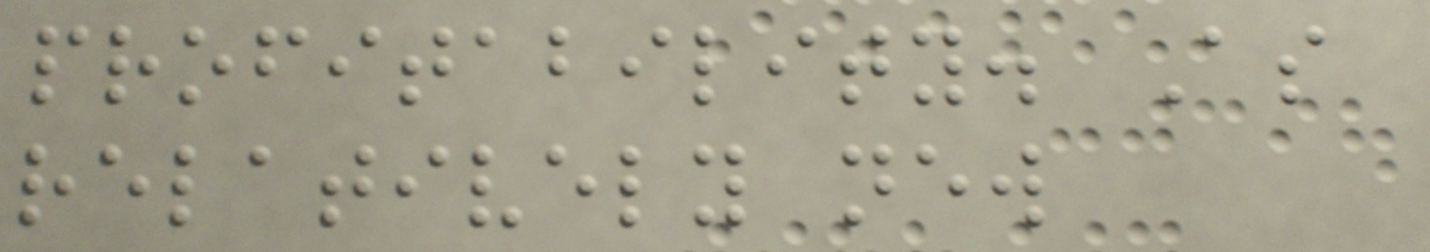profitability. As
relatively new
